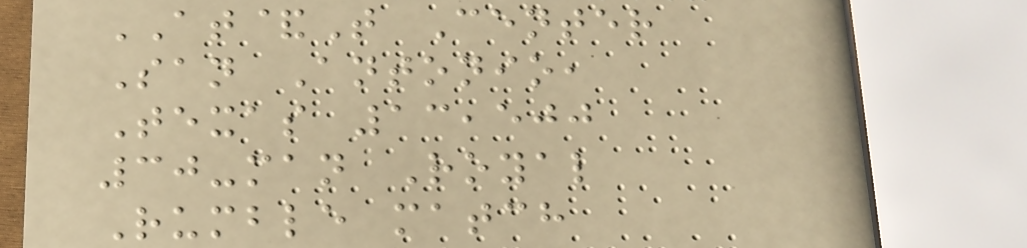AT&T Center
San Antonio,
Texas 13,500
30-man Royal
Rumble match
